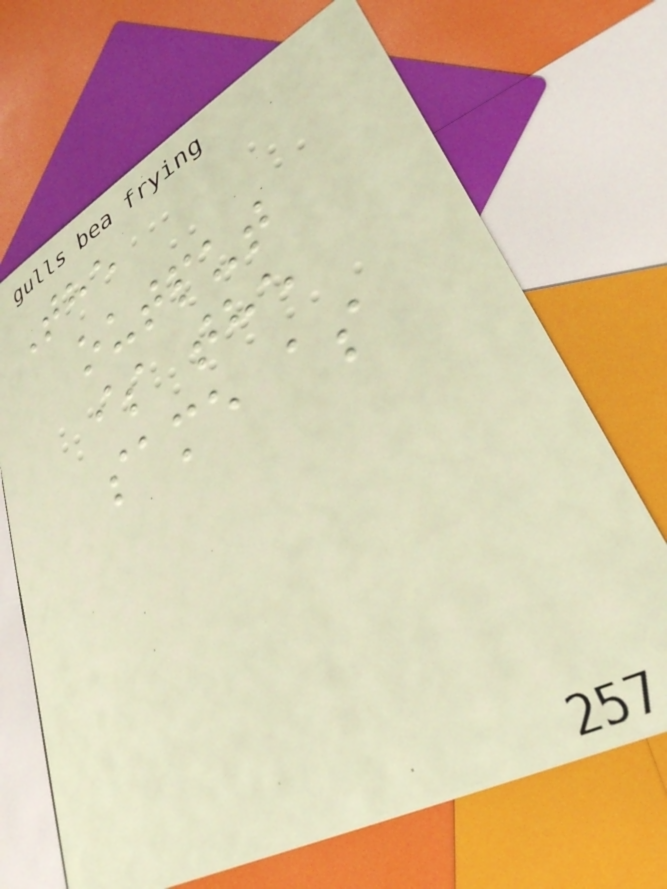The
output
is the
same as
